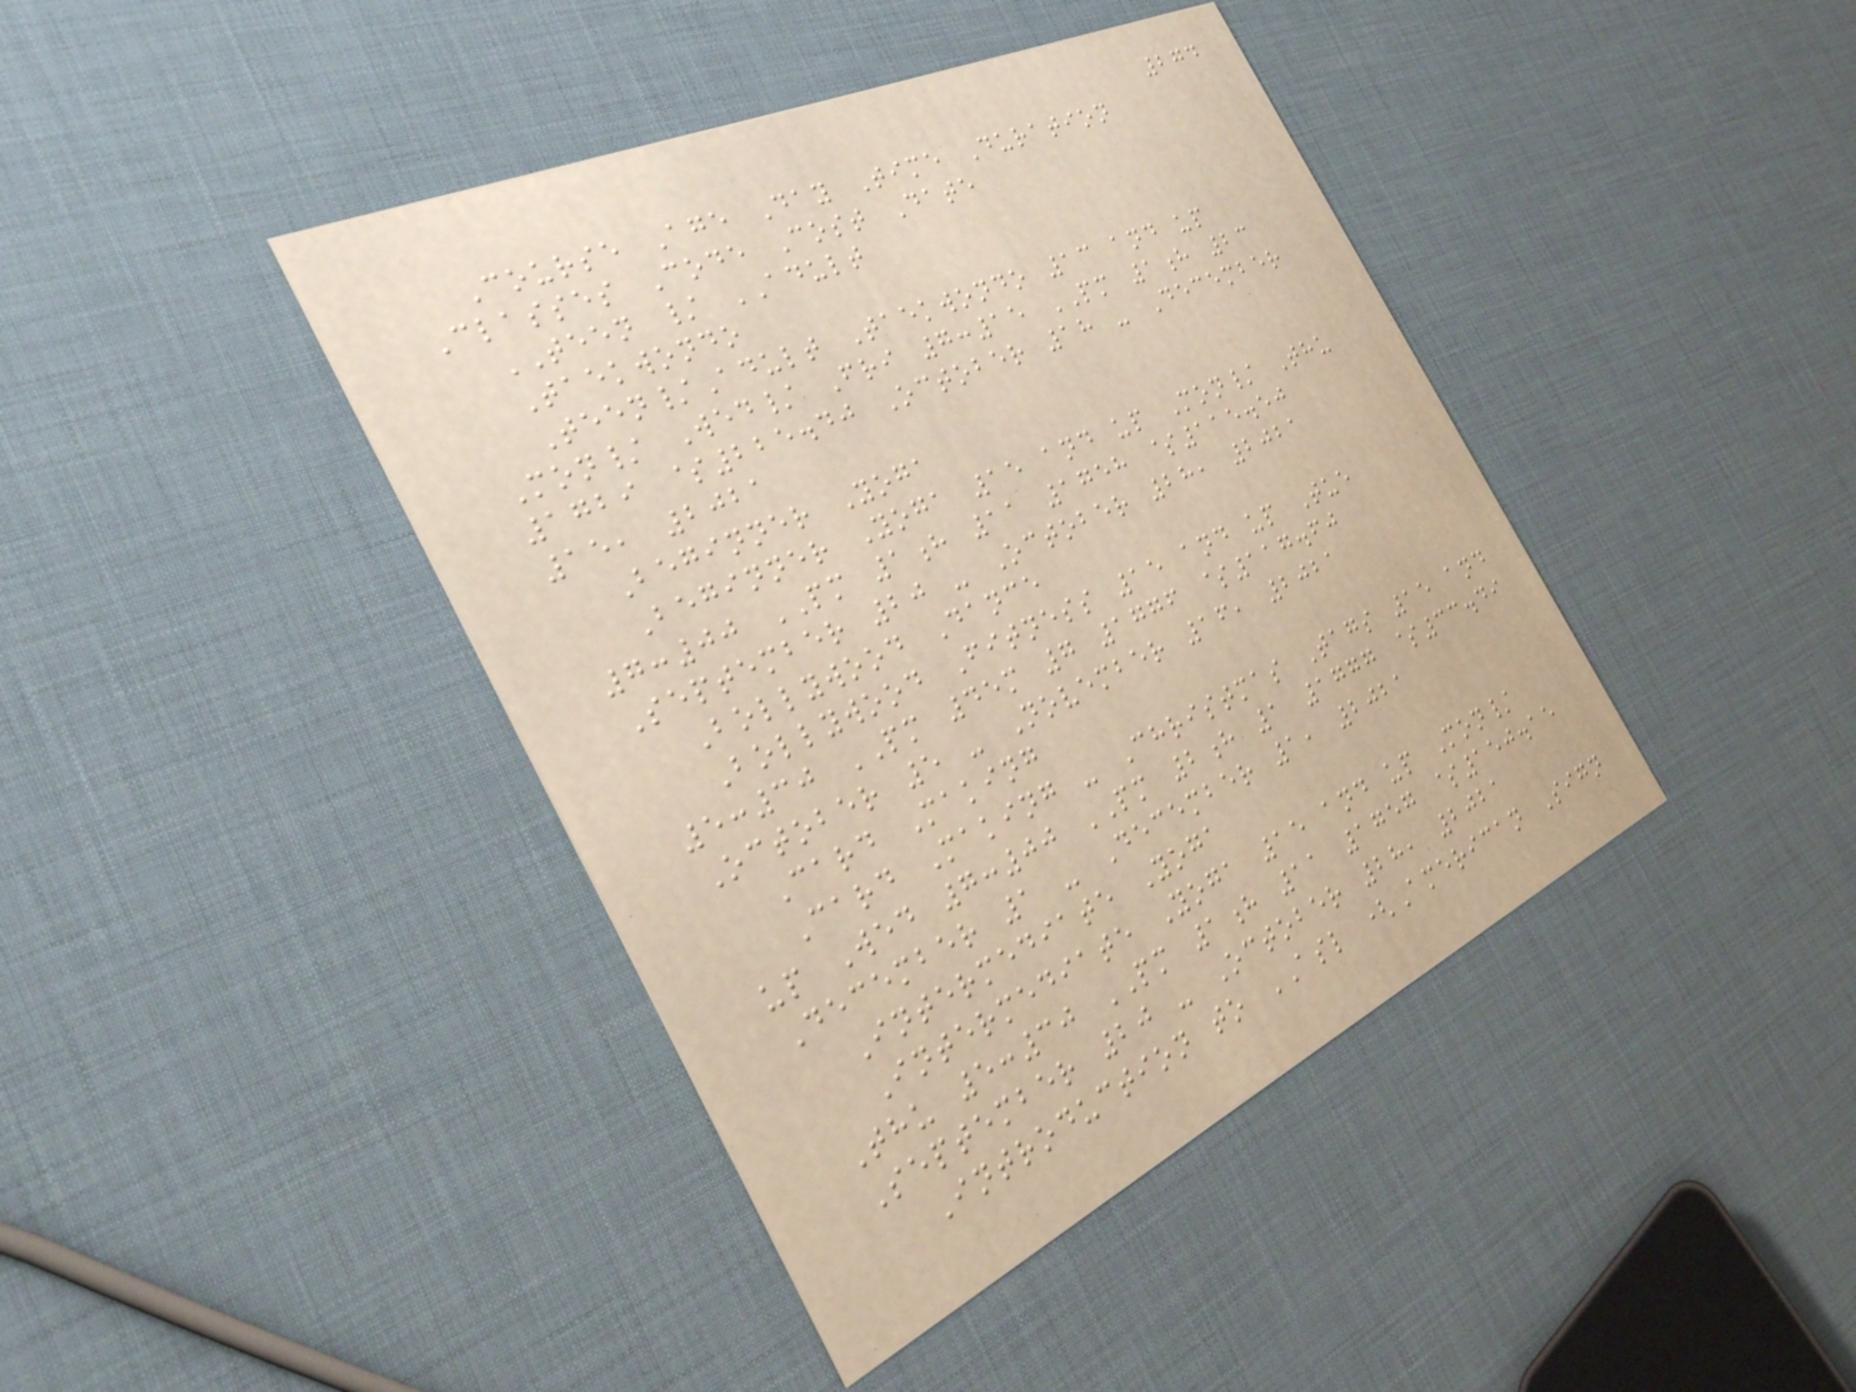274
Course Age Day Time Duration
Classes Code Cost Date
TEEN / ADULT
Taekwondo
Teen/Adult Taekwondo 13 and up
Mon/ Wed/ Fri 7:15 PM 1h 23
1729 $225.40 October 18 - December
15, 2021
Beginner Yoga
Beginner Yoga 15 and up Mon/ Thu
7:00 PM 1h 11 1758 $115.50
September 20 - October 28, 2021
Bollywood Dance
Bollywood Fitness 15 and up Tue
5:30 PM 45m 7 1776 $117.60
October 5 - November 16, 2021
Card Making
Card Making - Christmas Tags 15 and
up Wed 7:00 PM 2h 1 1777 $33.49
December 1 - December 1, 2021
Intermediate Yoga
Intermediate Yoga 15 and up Mon/
Thu 5:30 PM 1h 11 1757 $150.15
September 20 - October 28, 2021
Introduction to ASL (American Sign
